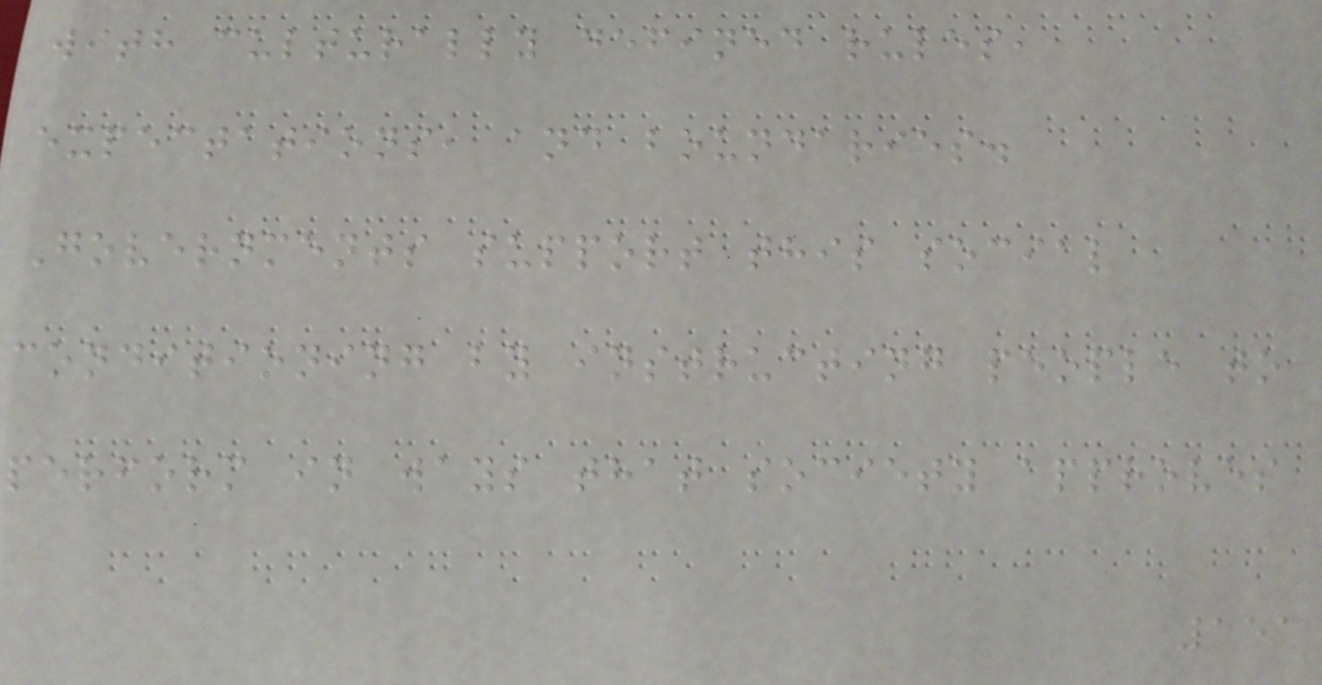with culturally defined rules,
expectations, and boundaries.
Governments support this social
conditioning by instructing people to
perform in ways that society approves
151
